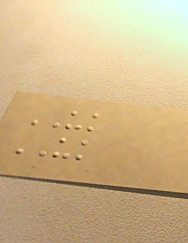UK
UK
